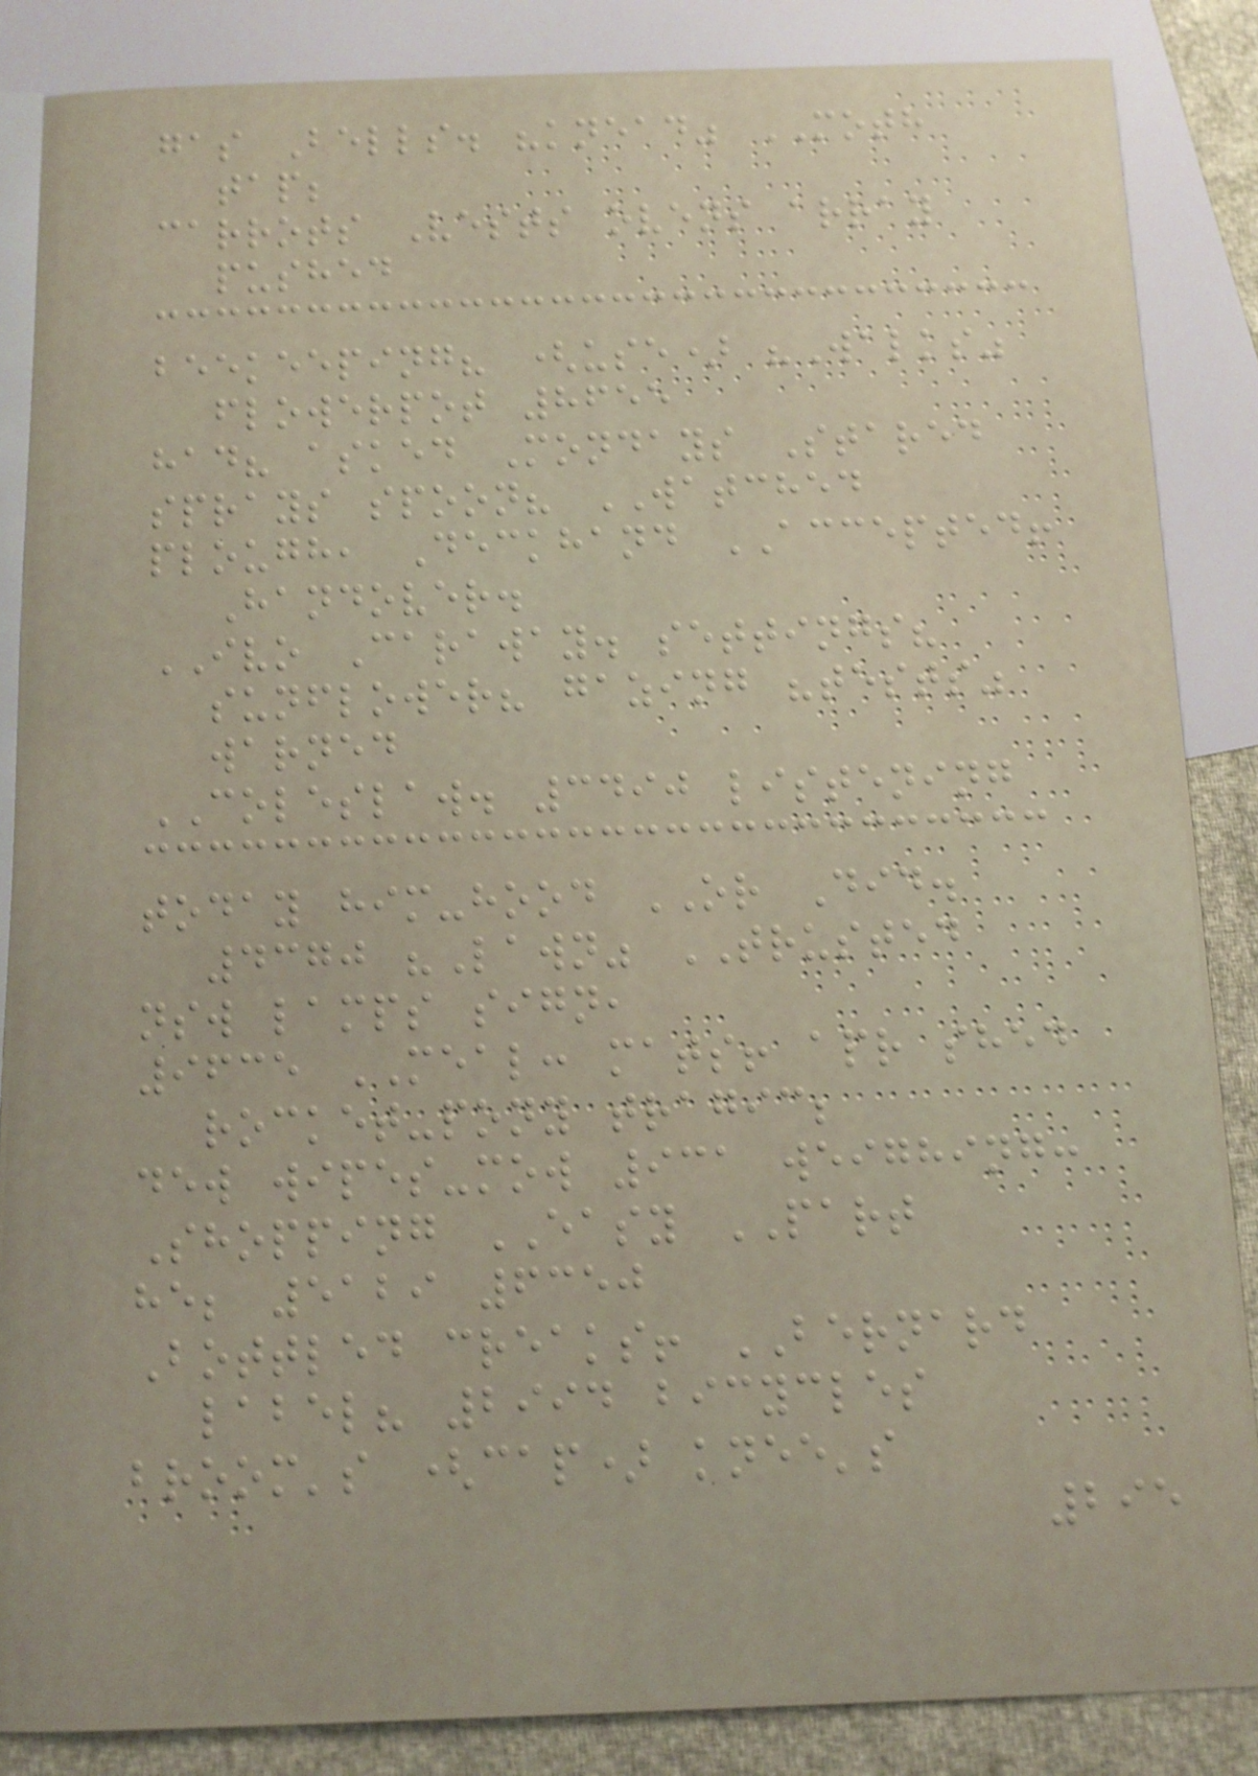gas Bells. "knead" MOTH
tap;
carrots Vests ovens array
pushed
beekeeping? (use) "Walks"
flowerpot 8655
had? asked Mondays Stared
sprays spoon? WATCHED
plough, Deckhand ACCEPTED!
Handover.
IVO Caraway. settings?
sunflower? gazing "tests"
warned
COLESLAW. 3490 listening
today him-hood OR Did.
4370 "Lawn" TRUSTED
nsw lamps sign,
9635 MEAL: mats! apr shed
rocket-pony tragic;
dew wipes-mow 931 weighing:
Shopping EASY PART
he; 5129 6350
Bottled creaks! BERNARD
label? 2994 bicycles
broom's (cap) knee's
295
